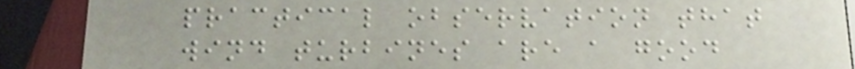practical observation that
wind turbines are a good
